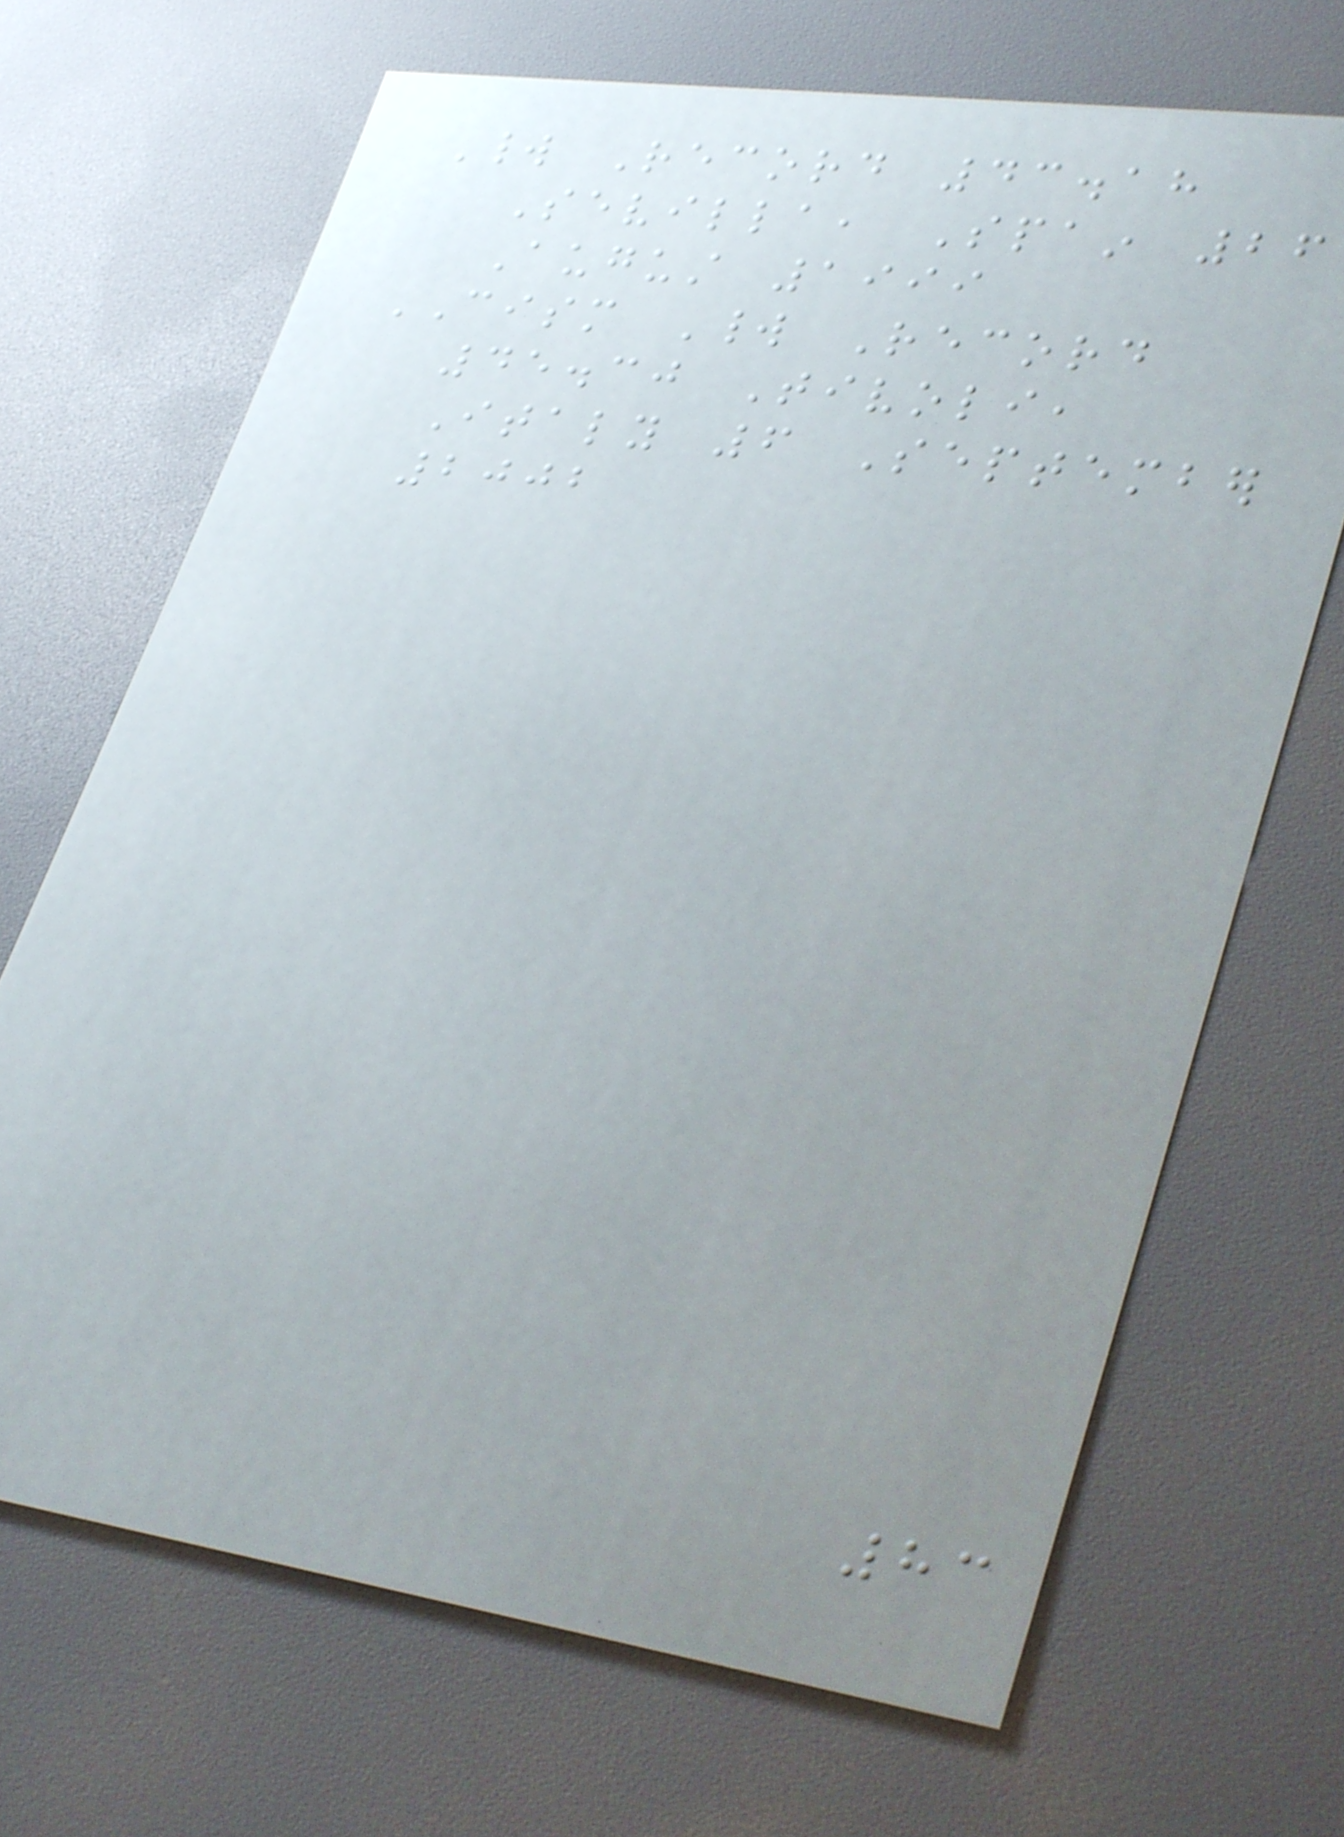World Record 43.18
Sevilla, Spain 26
August 1999
CISM World Record
45.30 Tivoli,
Italy 6 September
2002
83
